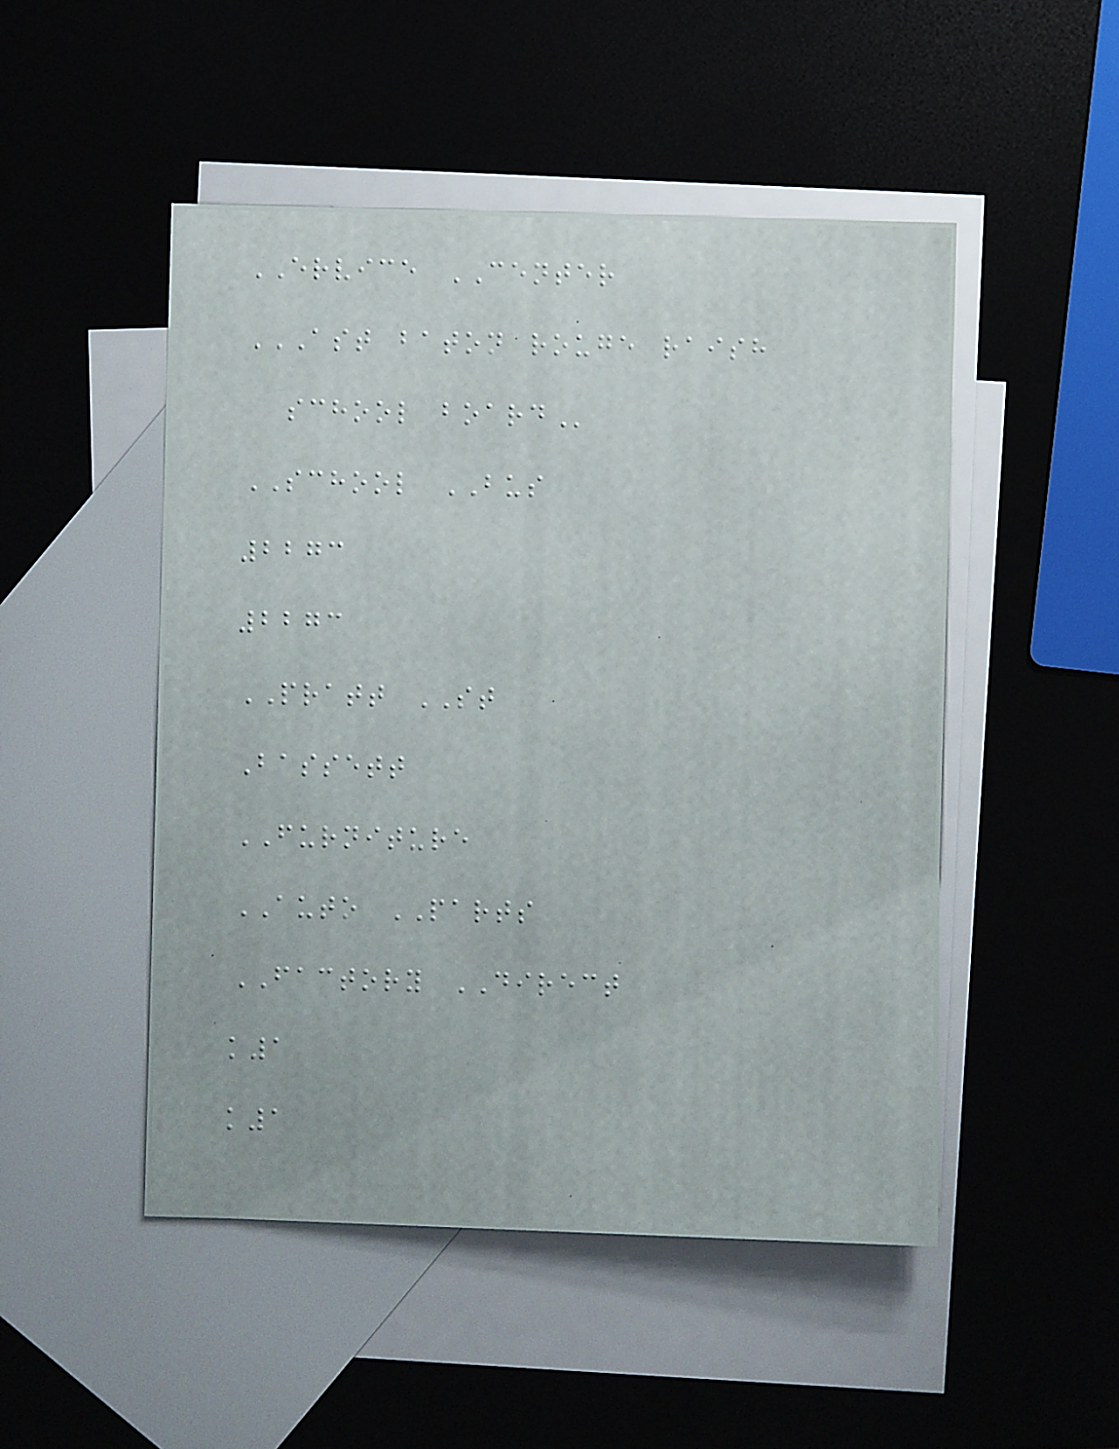ERVICE CENTER
AST BATON ROUGE RAISH
SCHOOL BOARD
SCHOOL BUS
2273
2273
PRATT ST
Bassett
FURNITURE
AUTO PARTS
FACTORY DIRECT
k1
k1
